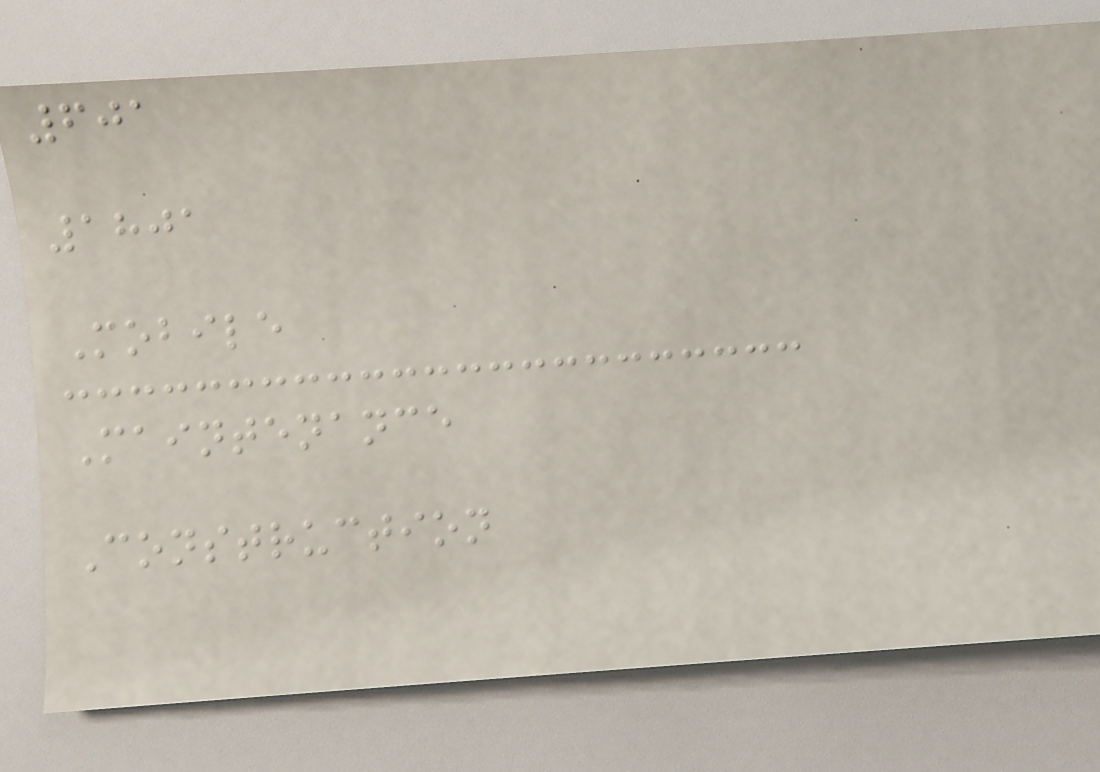601
1801
Mobile
Maintenance
Construction
